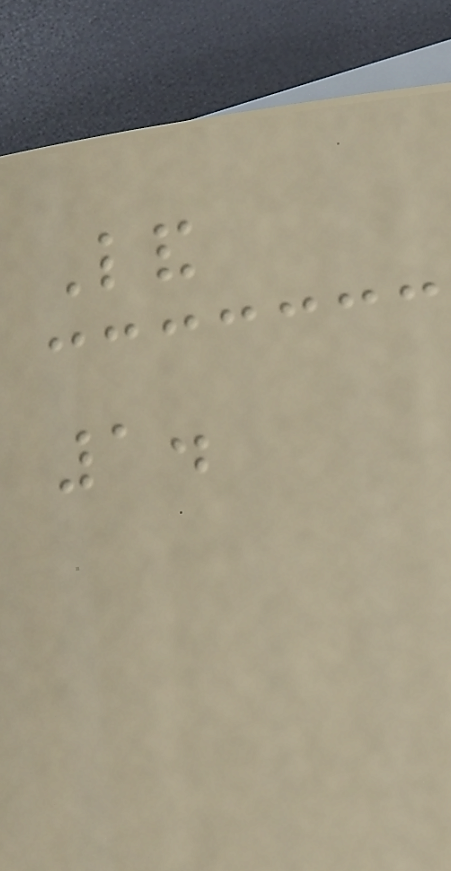Land
1.
